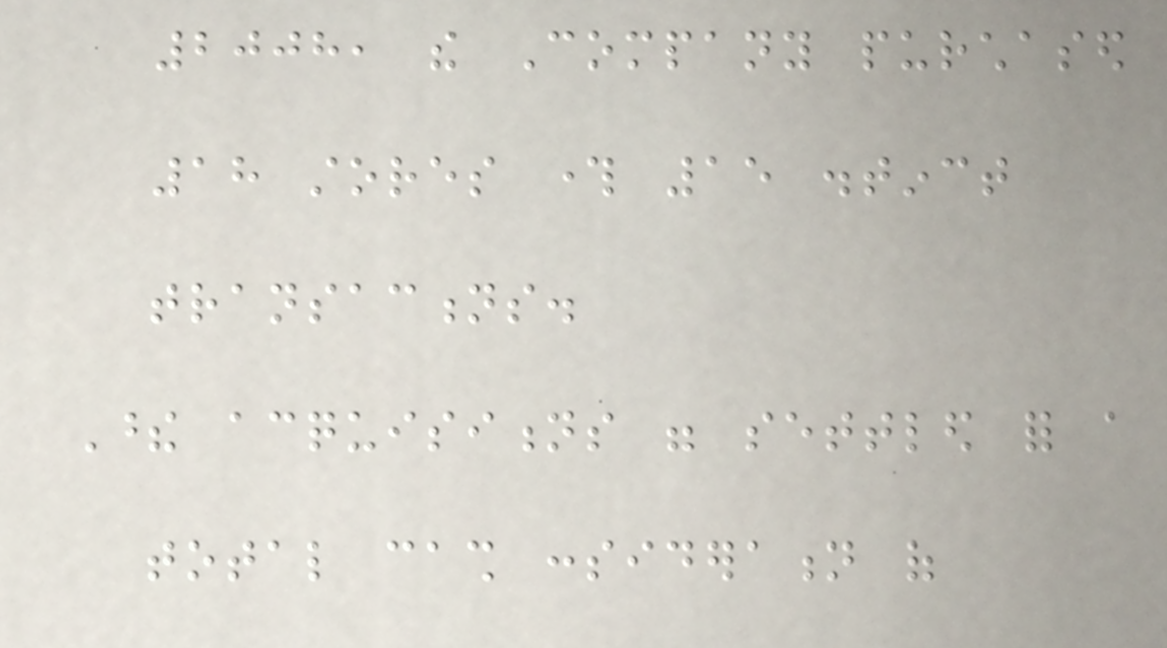2008, the Company purchased
18 stores through 15 distinct
transactions.
These acquisitions were settled for a
total cash consideration of
